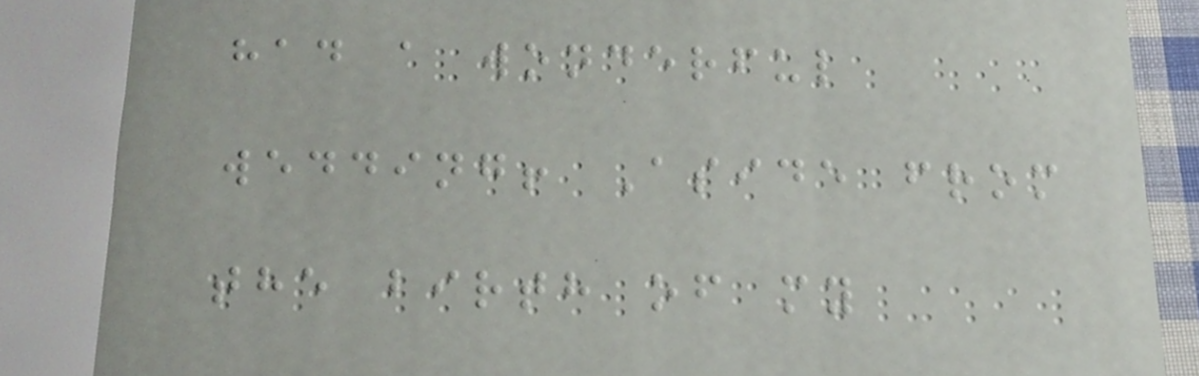had a wonderful
wedding! Aside from
the birth of my
